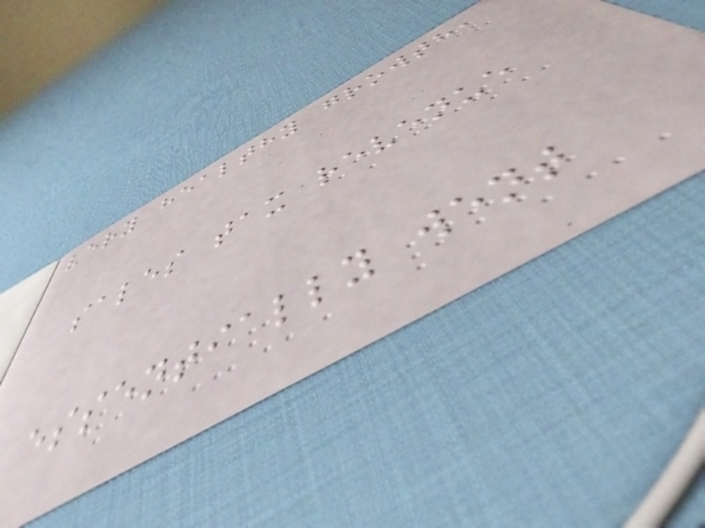very healthy growth,
sales tax revenue
essentially went
